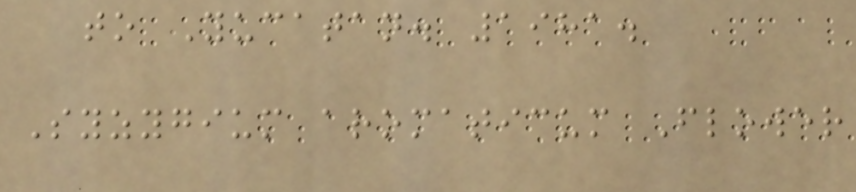to Yucatan. 1981.
Syzygium aromaticum Flower
